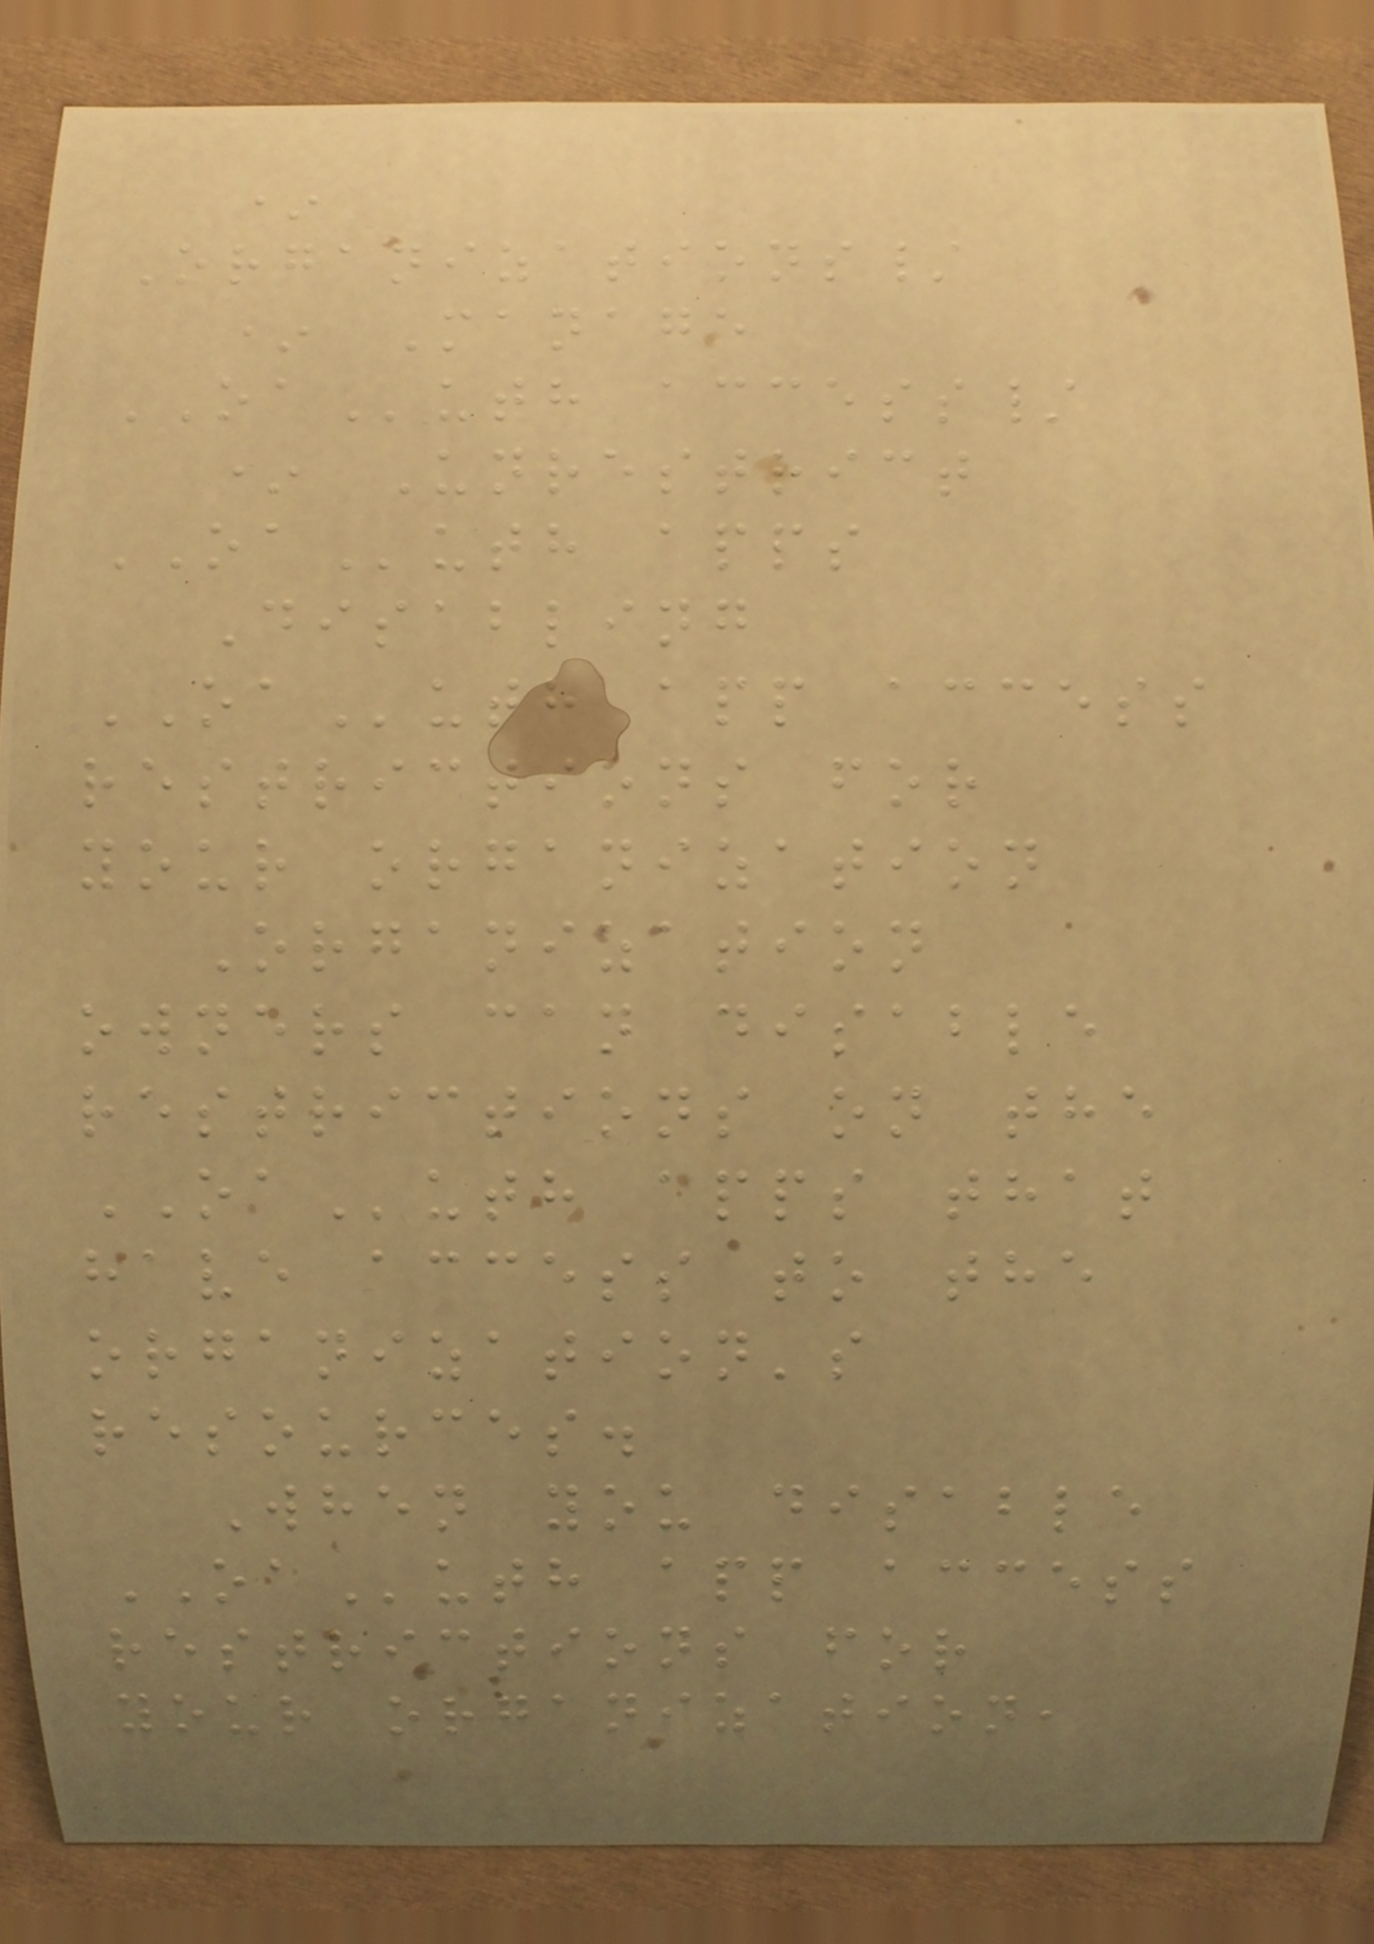*
Organizations/
* Manage
OAuth access/
* Unrestrict
OAuth apps
Disabling
OAuth app access
restrictions for
your organization
Organization
owners can disable
restrictions on the
OAuth apps that
have access to the
organization's
resources.
When you disable
OAuth app access
restrictions for
your organization,
